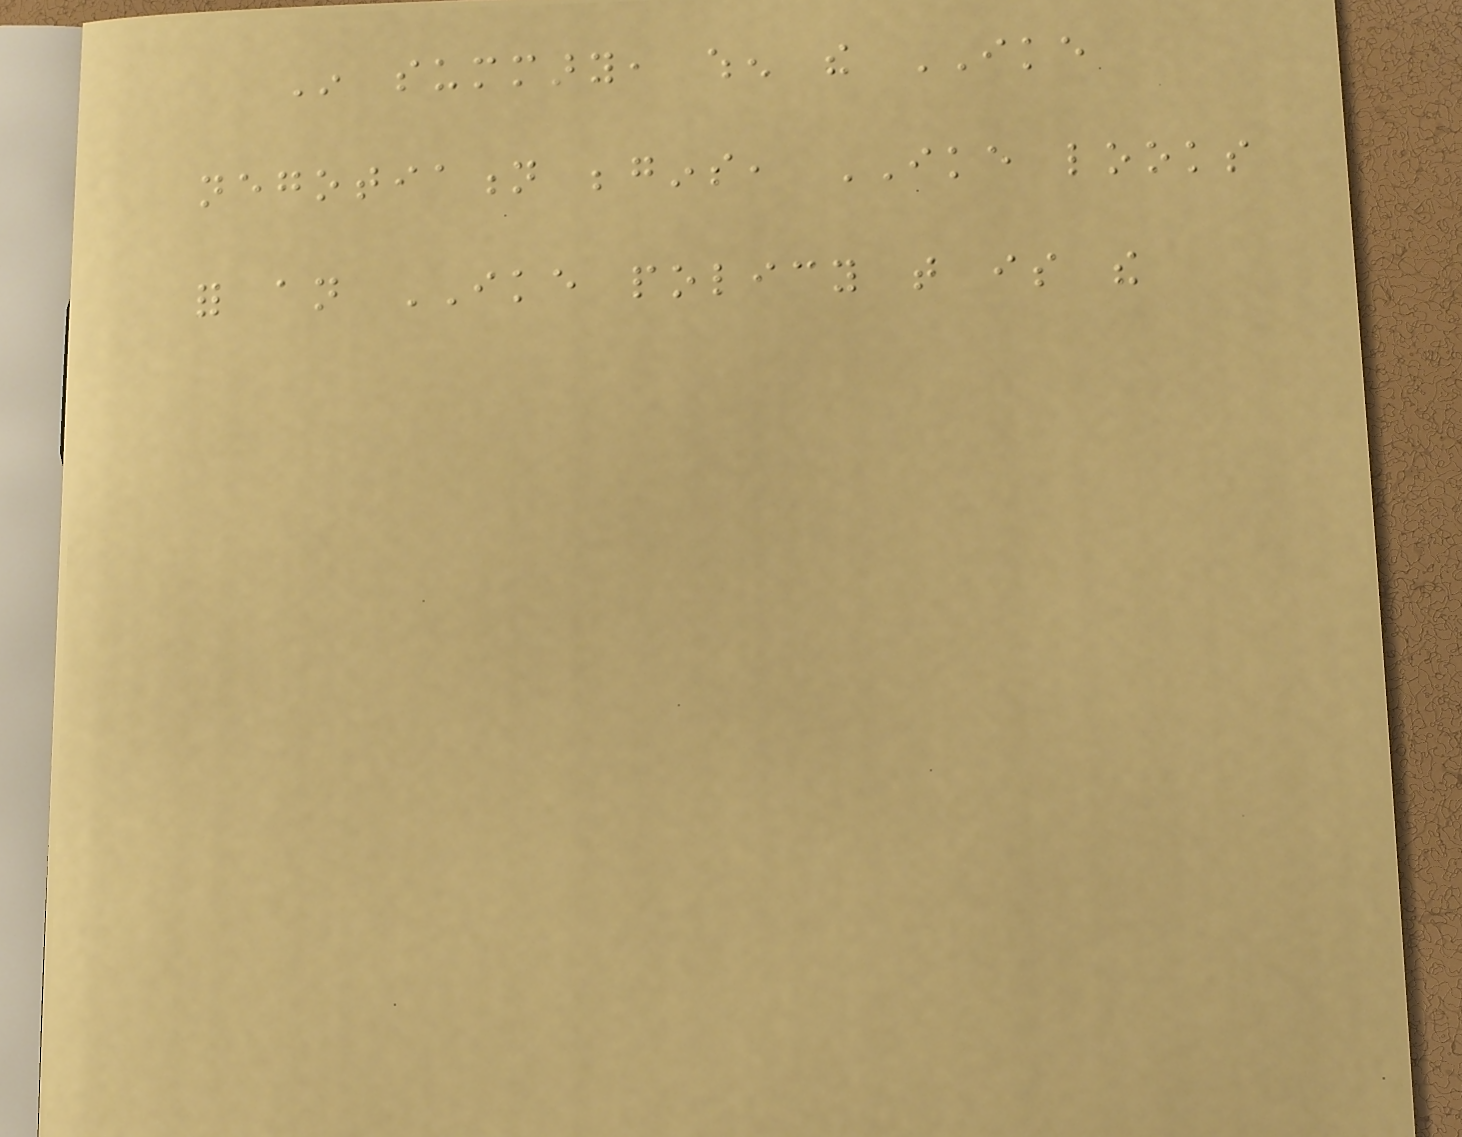In summary, when the IKE
negotiation begins, IKE looks
for an IKE policy that is the
